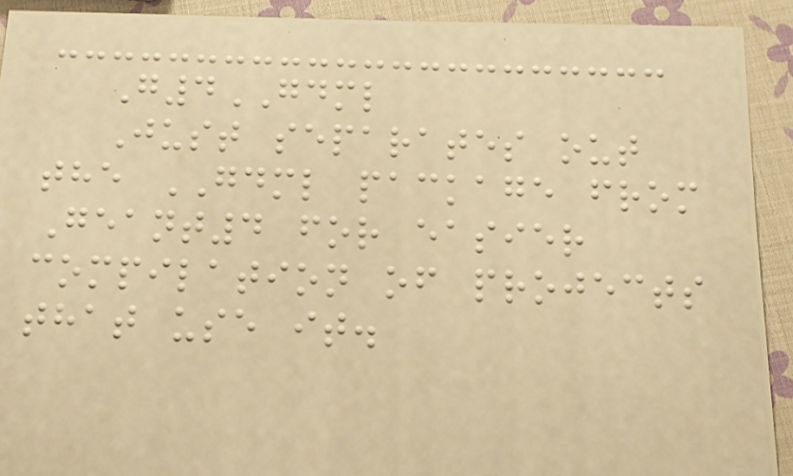G4GDML
Just separates out
the GDML package from
Geant4 for easier
compilation of projects
that use it.
